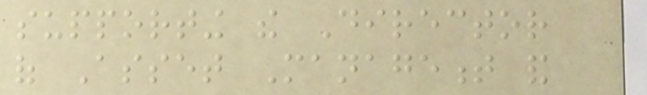supporting the Director
of Asset Management and
